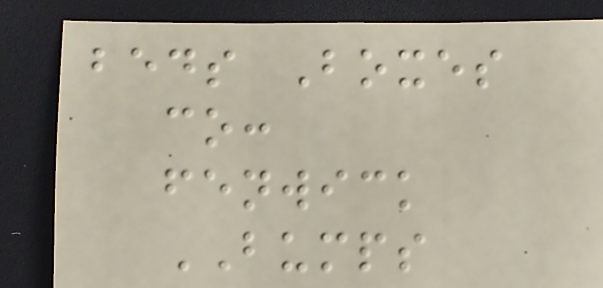beds Boxes
co:
fenwick
BUMPS
